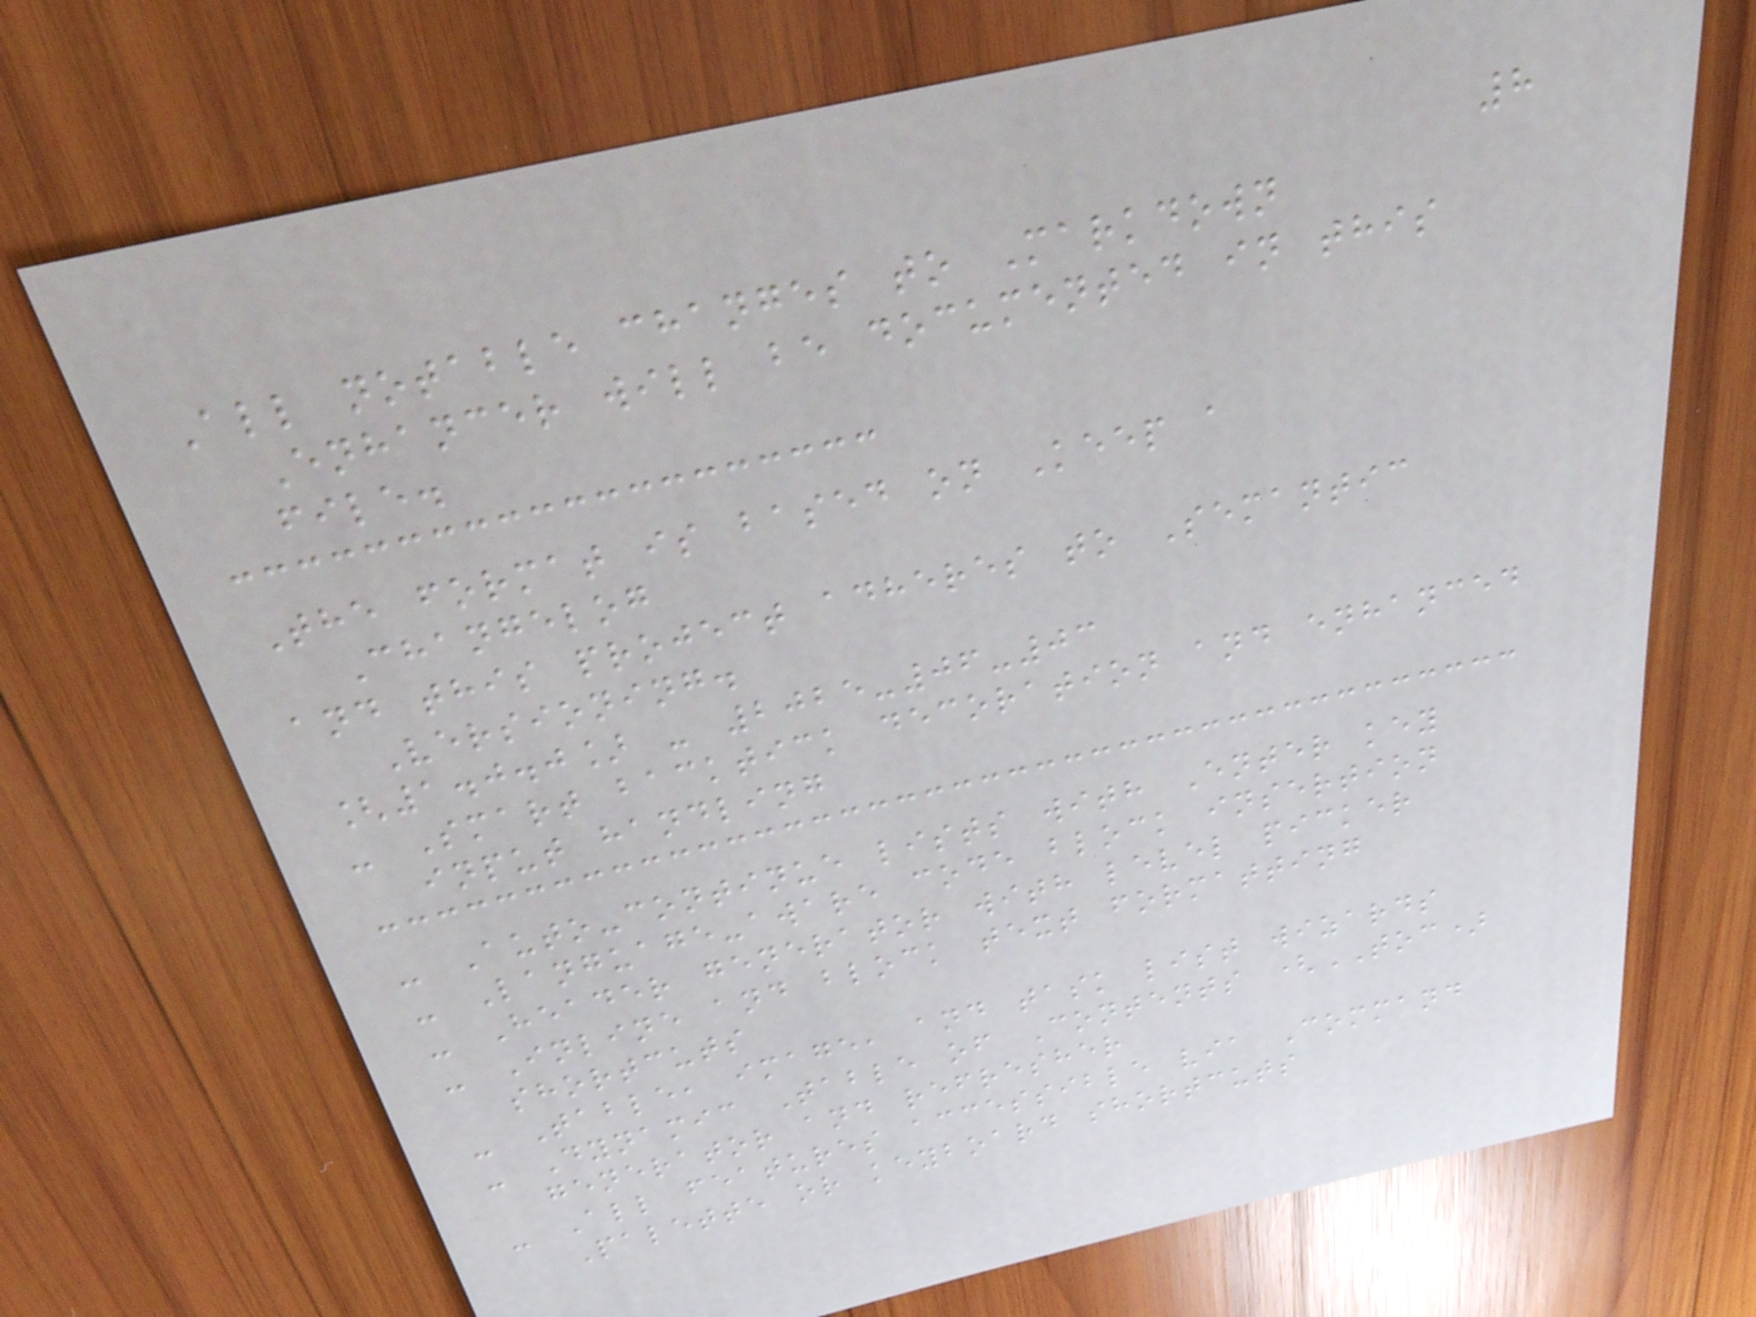8
All notable changes to Markdown
Enhancer will be documented in this
file.
The format is based on Keep a
Changelog
and this project adheres to Semantic
Versioning.
[1.0.0] - 2025-06-03
- Smart backtick decoration and enhanced
input handling
- Auto-continue lists with Enter key
- Language-aware code block insertion
- Header generator with level picker
- Inline and block text formatting
shortcuts
- Table, image, and task list wizards
- Dynamic Table of Contents (TOC)
generator and refresher
- All features accessible via Command
Palette or keyboard shortcuts
